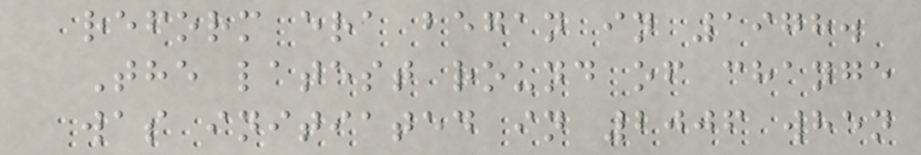reform era began in 1978.
The latest round of change
was initiated in 2006 when
